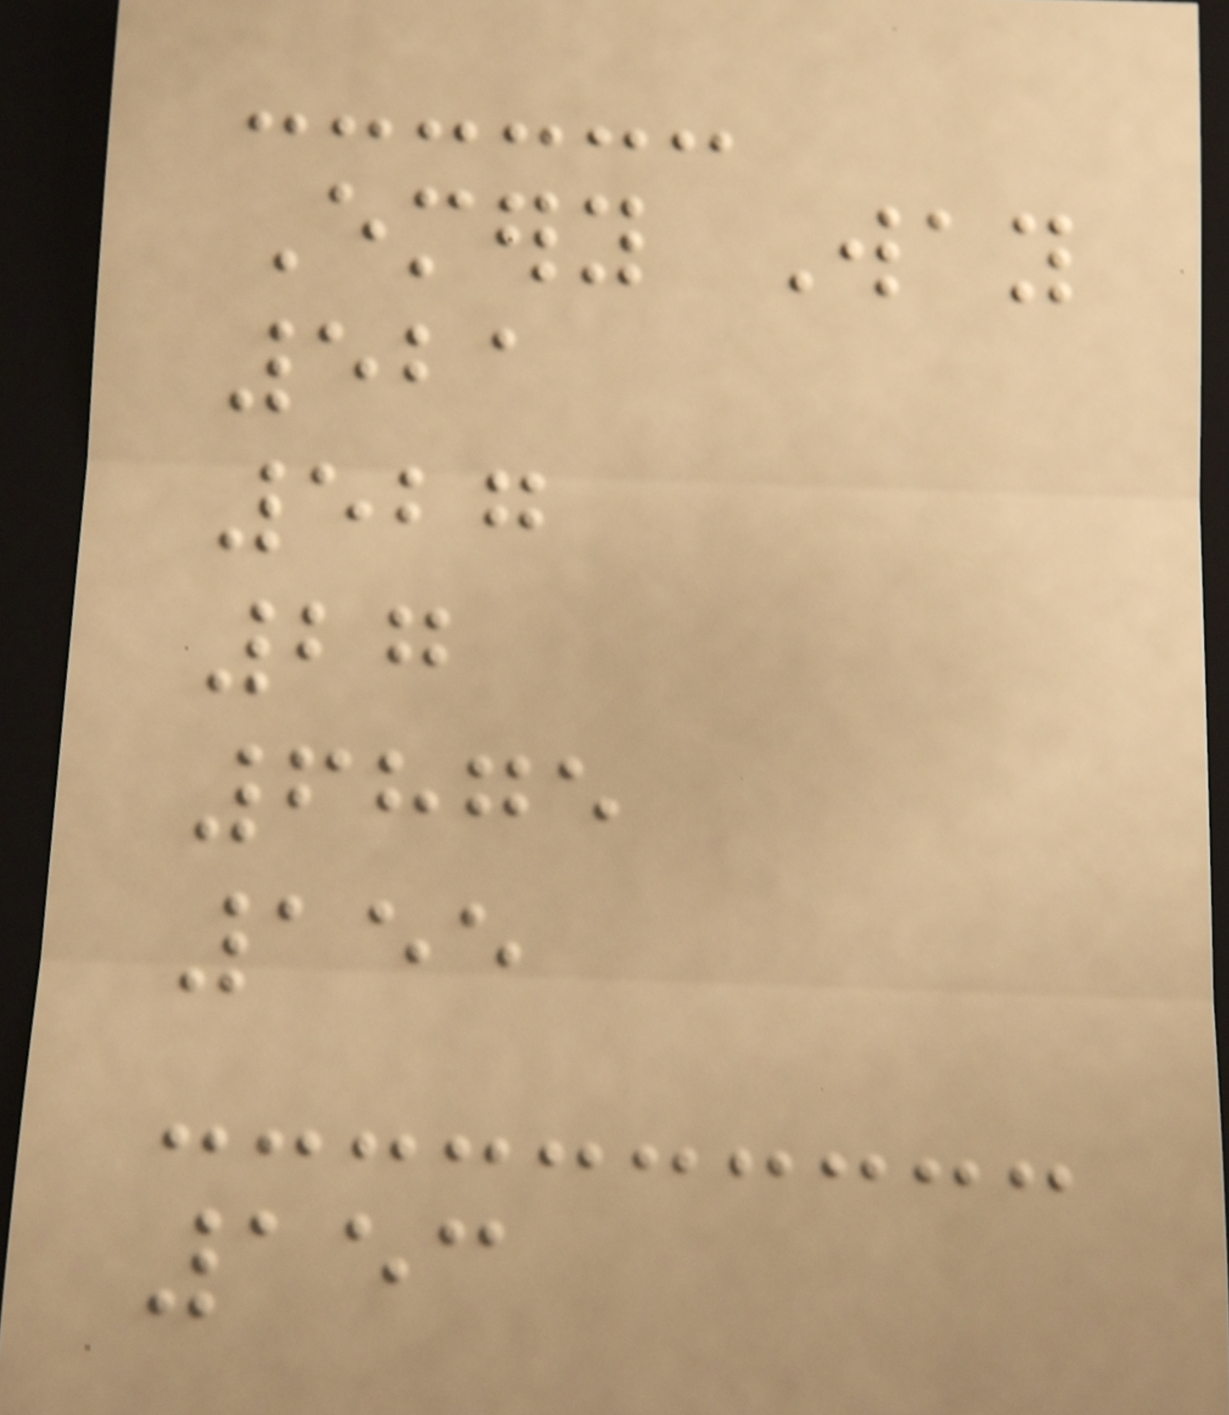Emery Way
521
527
27
6875
155
153
